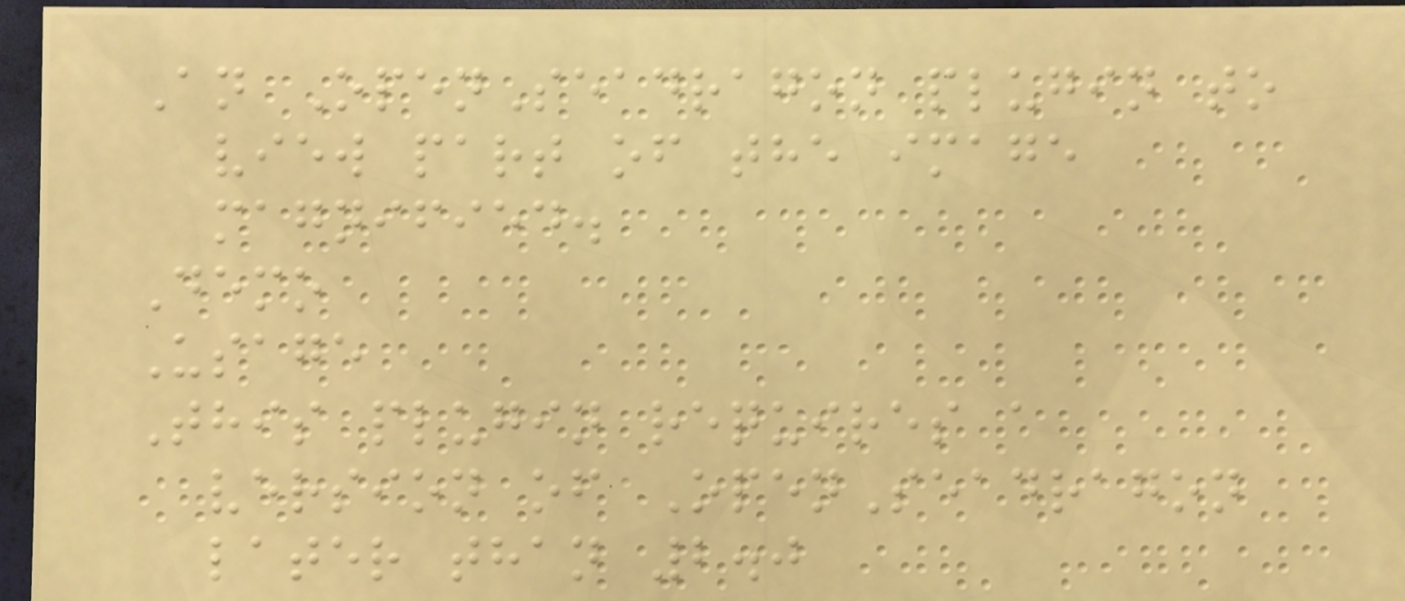An OpenSeadragon plugin to
view part of the image
magnified.
Demo
Usage
This plugin requires a
version of OpenSeadragon
later than 2.0
